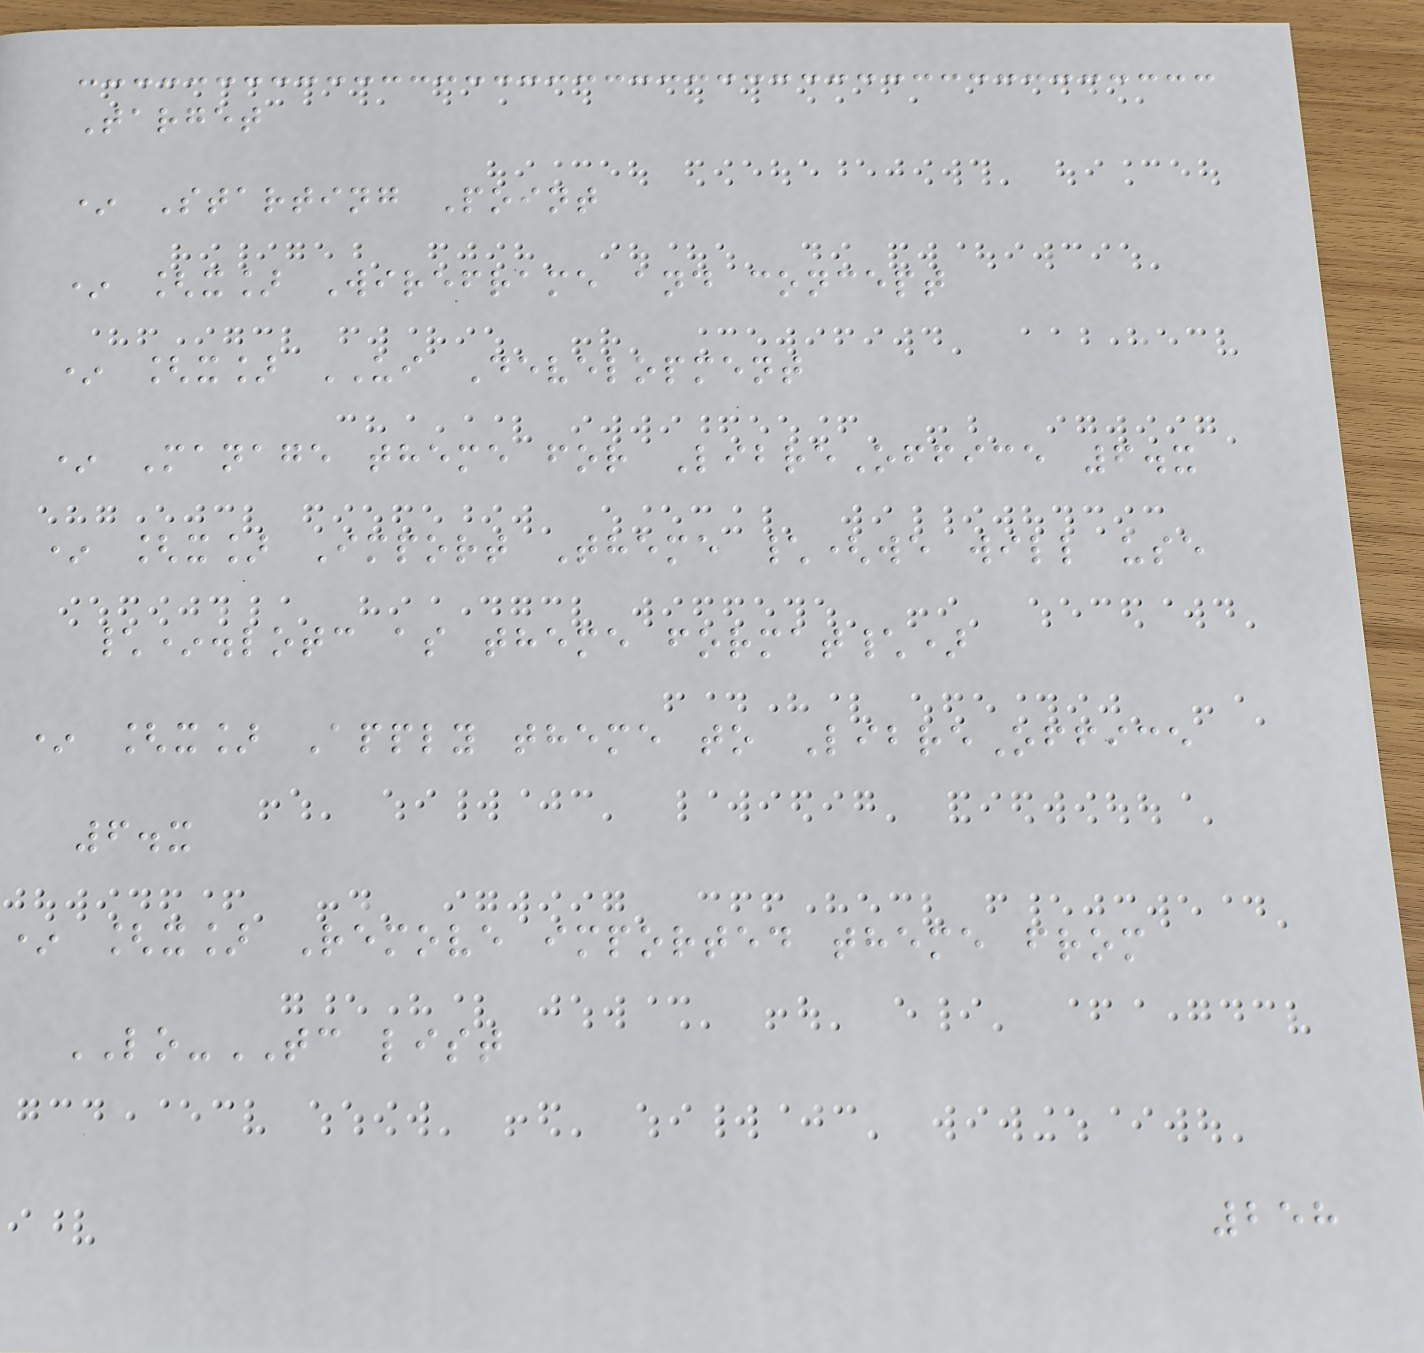Target
* Starting Point
* [x] Wireframe and concept
* [x] UI Development
* Manage theme for LibreOffice 6.x
* [x] Import Theme \(we will use
\*.lotc as theme format\)
* [x] Apply theme to LibreOffice
6.x
* [x] Remove imported theme from
LO-TC list
258
